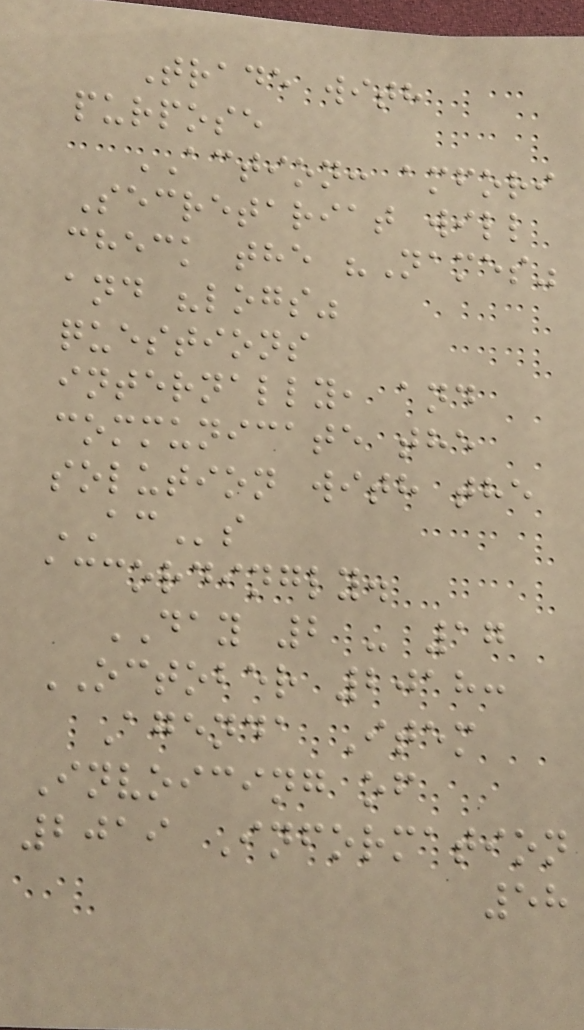Trade with
purpose
ACTION: amfori
Secretariat will
check the "Names"
and "logs"
questions
internally, and
communicate the
solution with the
ACs
accordingly.
DAY 2 - 17
OCTOBER 2018:
Agenda Item
Invoicing of
2019 Information
58
